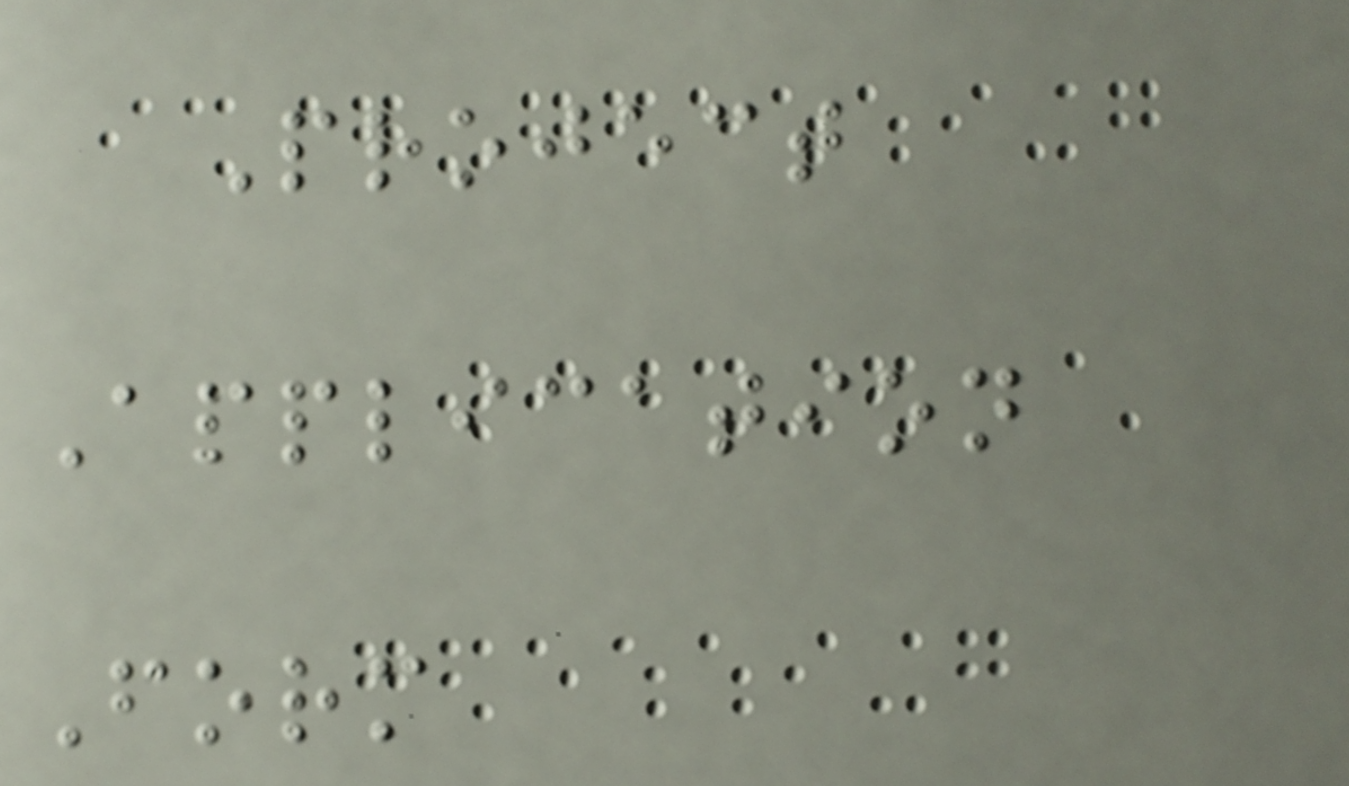Project
Application
Form
